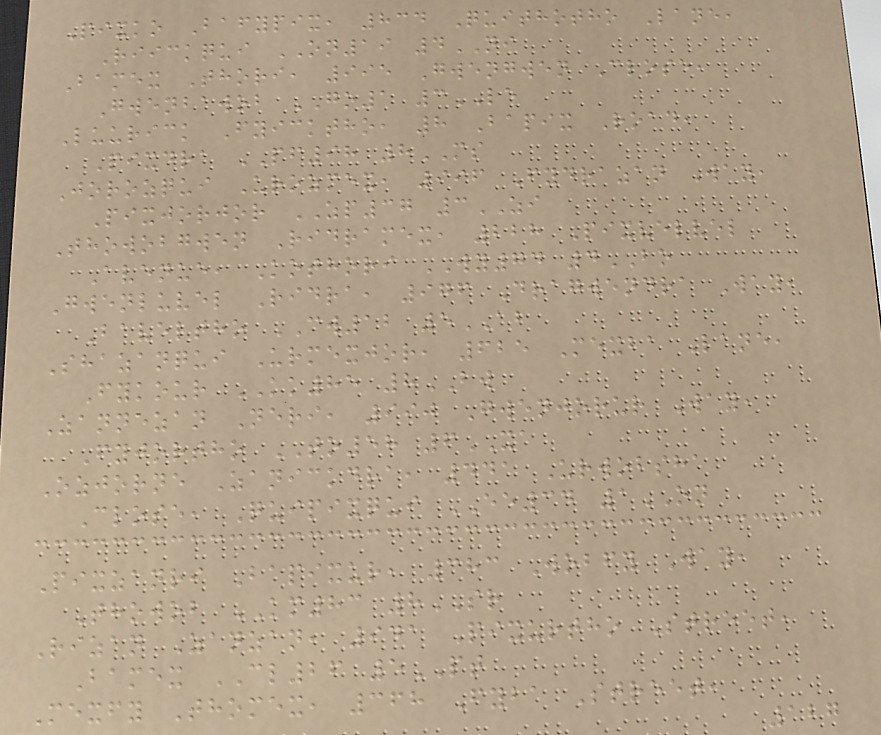Pixko Bafypix, 834 Quithotho Lane,
Riickqui ON19 4NI
Bamex Thori, 995 Gwengwen Close,
Gwenbawob GO1 3LE
Luurick Fyicktho, 8 Bapix Road,
Pixdra PF98 8MS
Jorozqui Urozmex, 996 Fydrazan Way,
Pixjorjor ZP37 3ZI
Thowobgwen Ridramex, 228 Pixvelvel
Avenue, Kothori WY74 4BO
Gwenluvel Ridra, 976 Dragwendra Way,
Baveltho CW12 5AB
Shazanqui Urmexjor, 625 Mexba Lane,
Fykour KK85 8BW
Zannezan Neri, 990 Gwenjorur Way,
Fyjortho TO58 6XA
Ozjorne Zanickdra, 441 Urwobsha
Close, Quipixqui EE34 1ON
Pixzanri Bapixur, 383 Wobfy Way,
Thowob KM83 8SR
Rizan Zanzan, 941 Pixurtho Street,
Bamex CL26 5PT
Mexfy Thomex, 368 Fyba Street,
127
